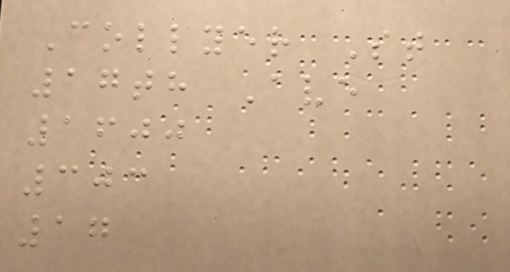Collyer St
17th Ave
1600
303
17
